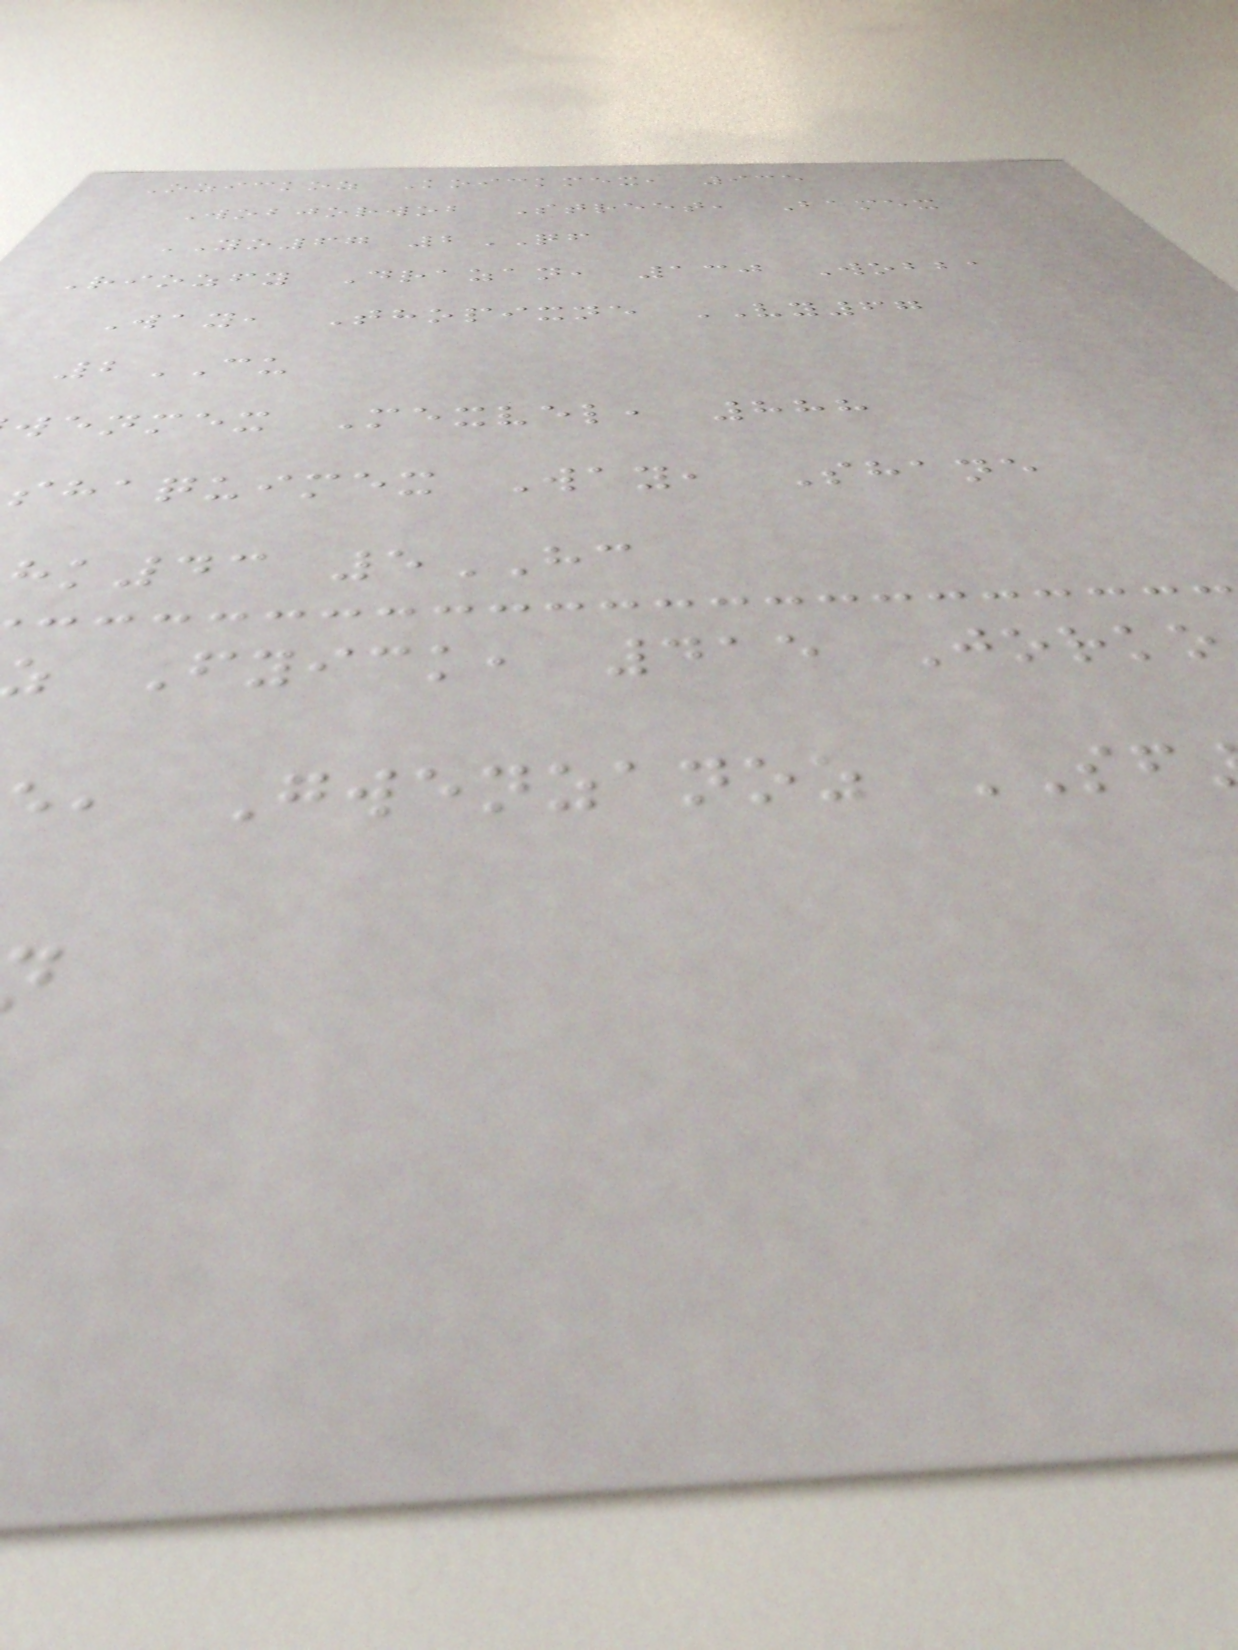Ozickoz Koickmex, 935
Wobjorwob Street, Bamex
YO67 2QF
Riozfy Drazan, 130 Wobba
Way, Thopixne VY67
2CU
wenmex Mexvel, 888
shaquimex Way, Shane
hk43 5HC
Fyick, 415 Jorko
, Gwenzanoz SF
